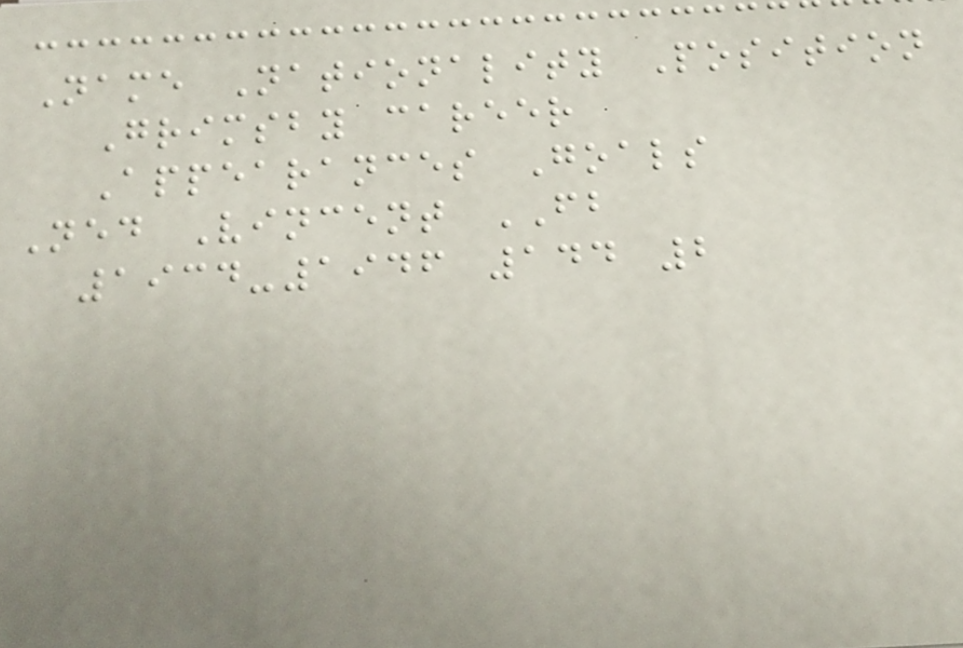Name Nationality Position
Grimsby career
Appearances Goals
Ned Vincent FB
1934-1946 144 2
